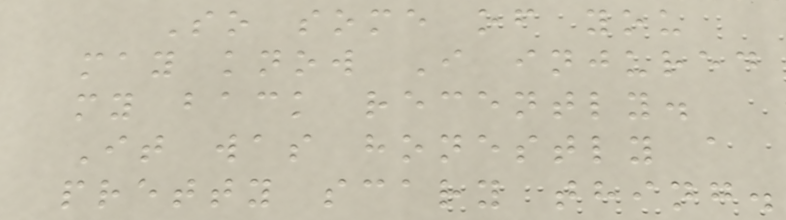So some of you
may know I injured
my back recently.
It was honestly a
pretty scary thing.
